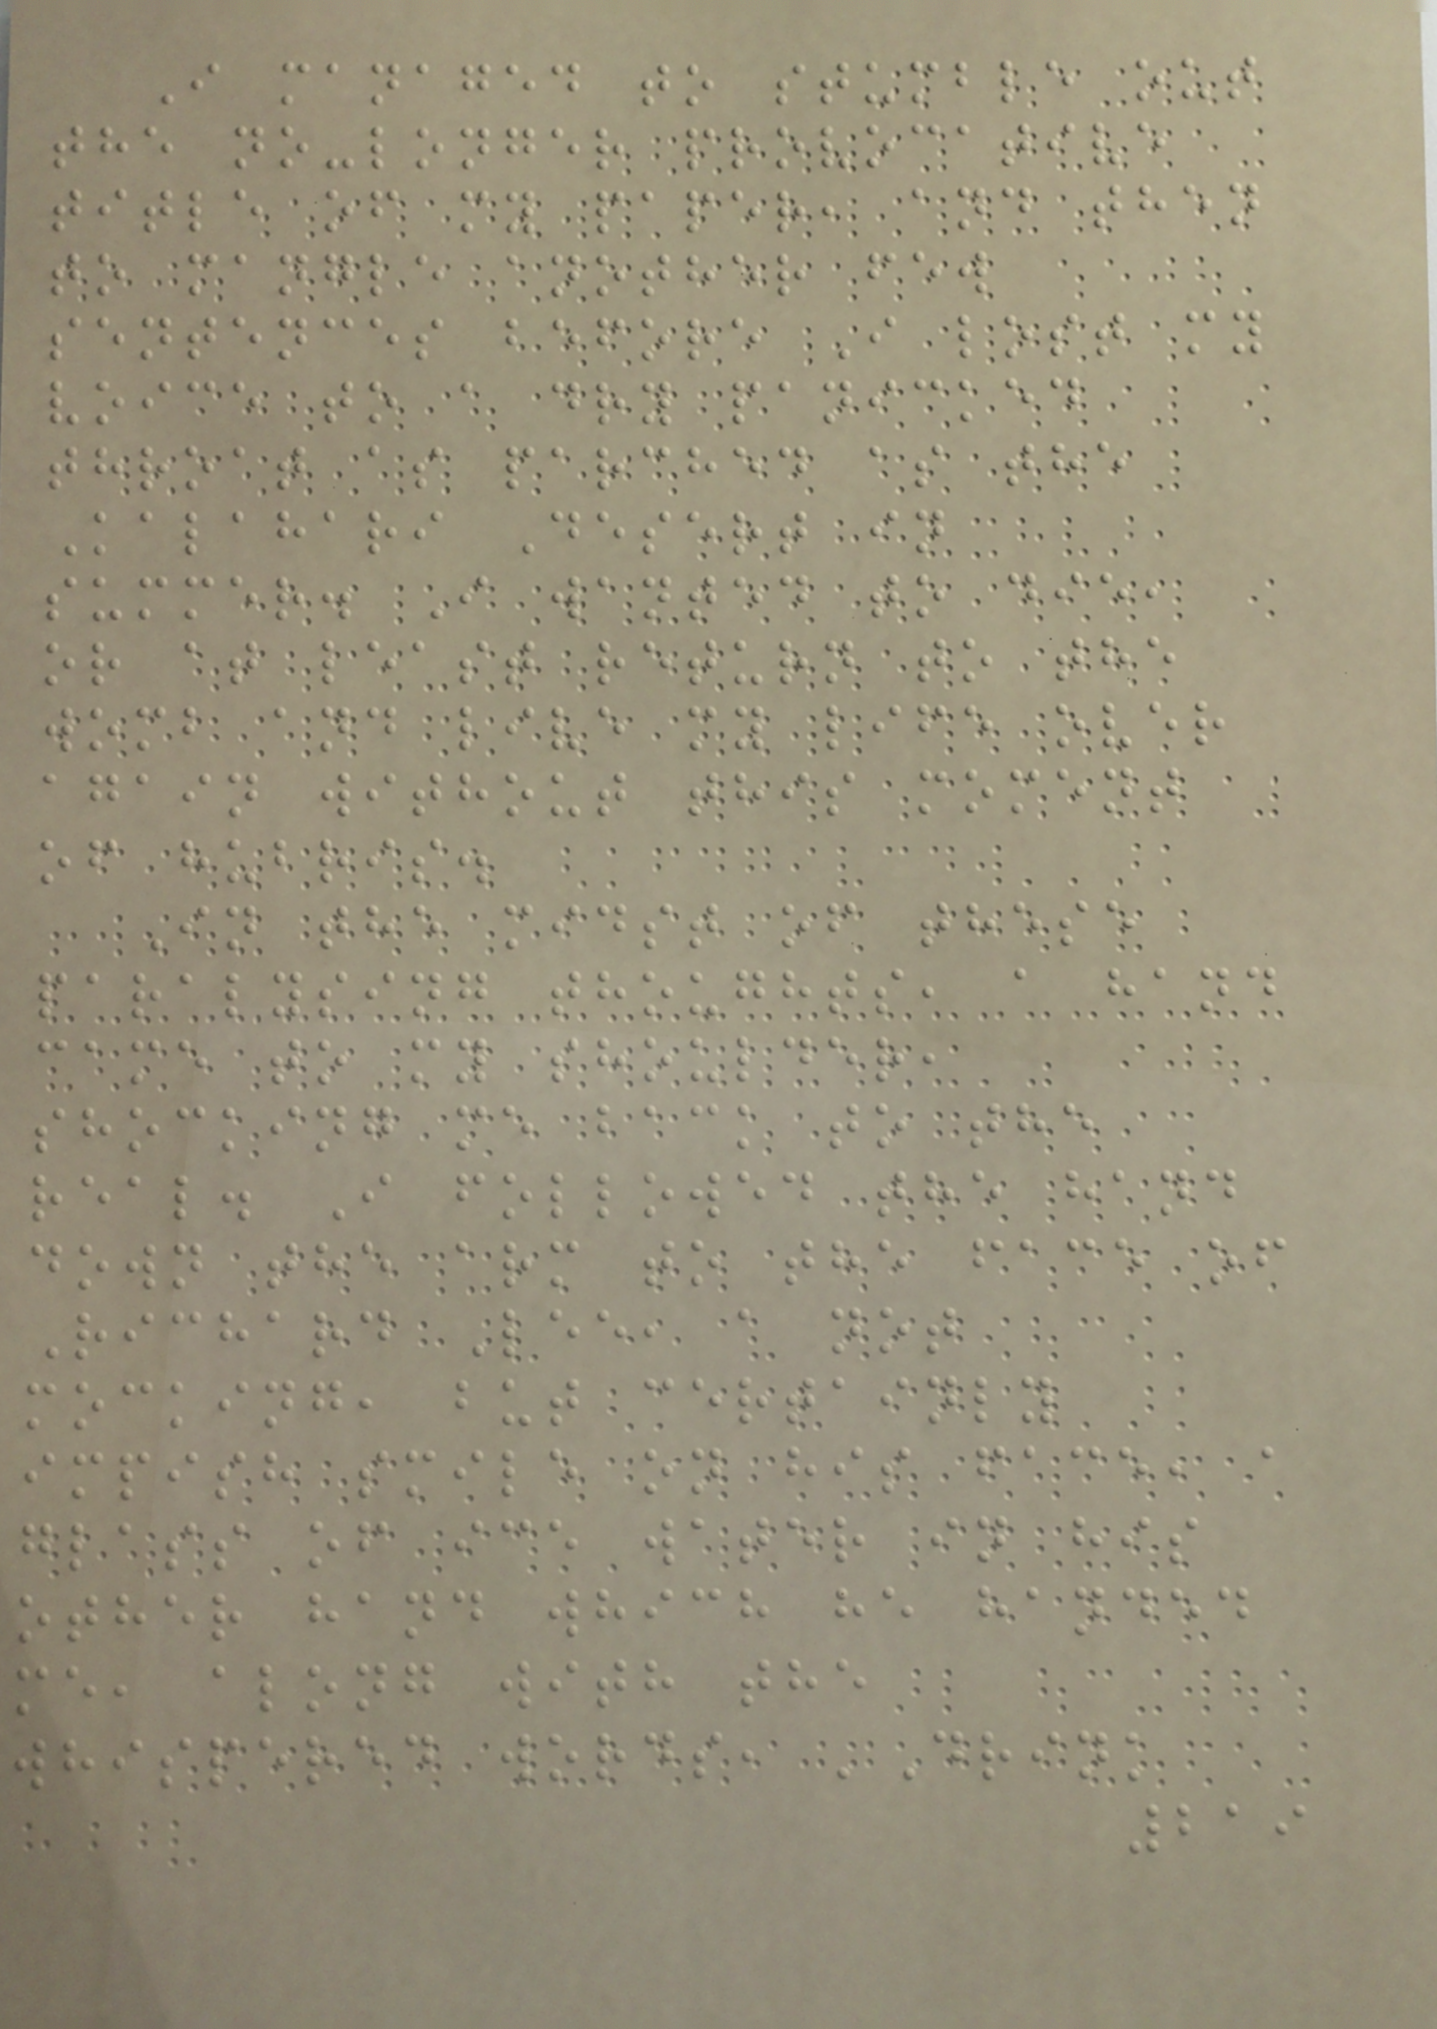I managed to stumble out
the no-longer provocative
title of my paper, and then
to mangle another few
sentences before I lost my
voice to a dry panicked
throat as parched as the
Kalahari Desert in
summer. I wanted to die,
or at least return to the
womb and live my life over
again without this moment
of hubris.
In the midst of these
paralysing thoughts, a hand
came to my shoulder,
shocking me back to the
real. I followed the hand
down the arm to the face of
Richard Lee, a not
mocking, but certainly
impish smile on his face, a
glass of ice water in his
other hand which he handed
me, along with the
whispered words, 'Drink
219
